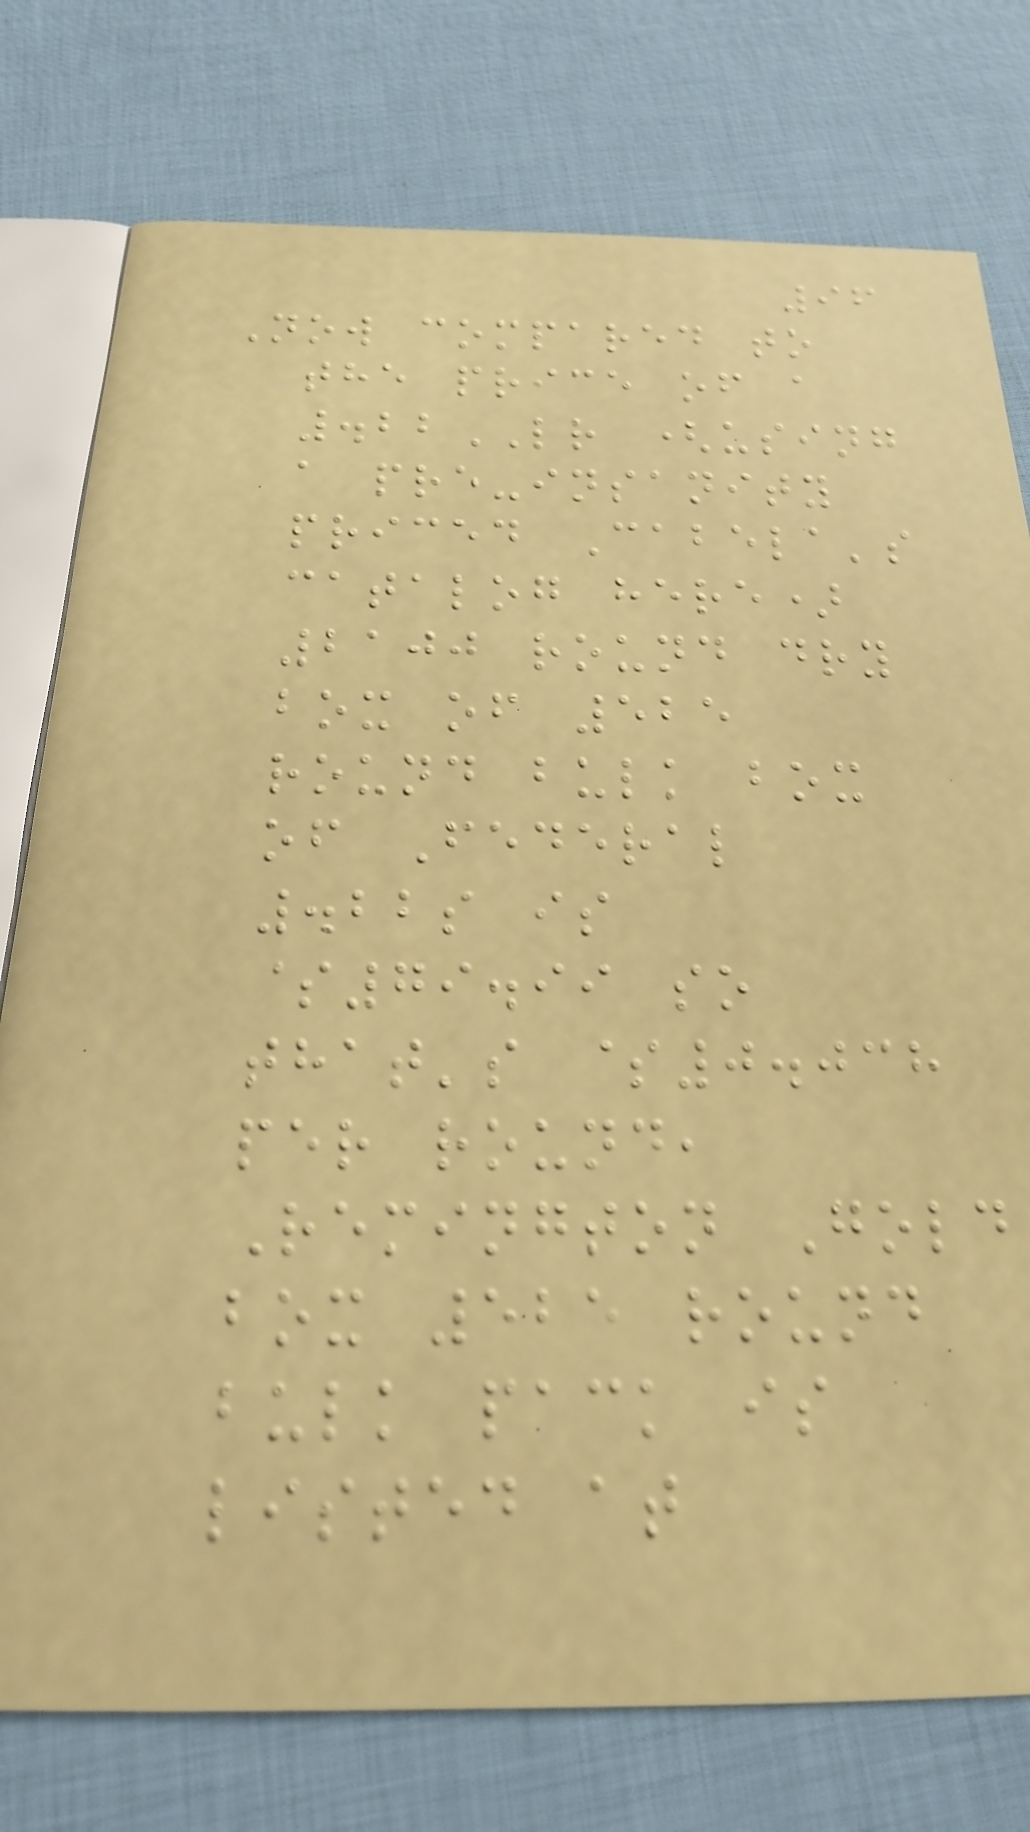96
Now compared to
the price of a
.22LR (using
a pre-insanity
priced Cabela's
catalog here)
2100 round dry
box of 525
round bulk box
of Federal
.22s is
$79.99 so
that's $0.038
per round,
Remington Gold
box 525 round
bulk pack is
listed at
